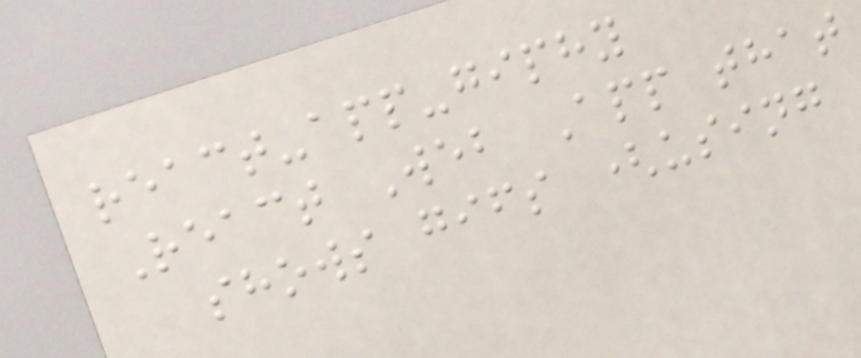react-app-giphy
React Web App that
shows gifs (using
